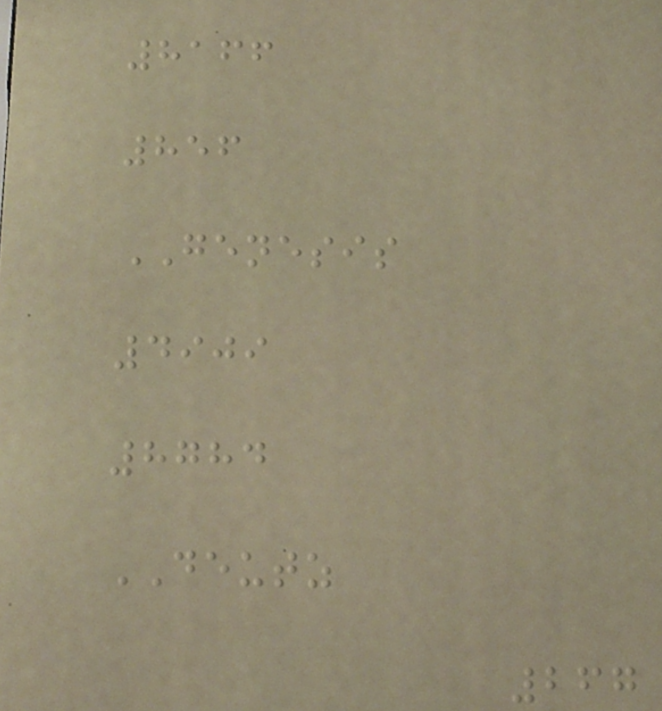8166
856
GENESIS
4909
8784
DEUTZ
267
